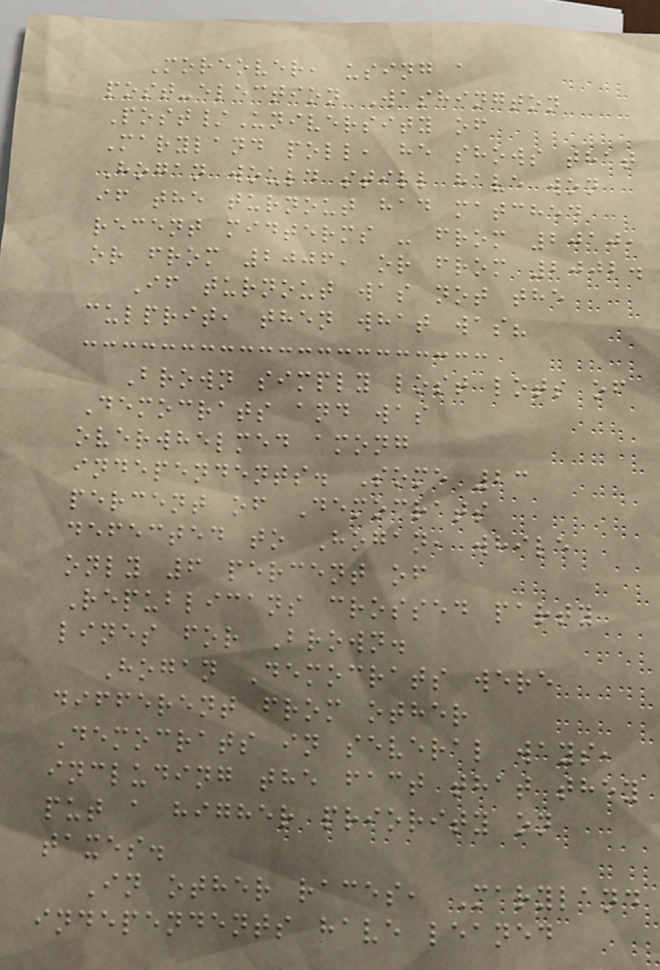Moreover, using a
post-election Washington
Post/University of
Maryland poll, he shows that
Hogan would still have won
if the turnout had matched
recent midterms - from 2010,
or from 2006, or from 2002.
If turnout was not the
culprit, then what was?
Brown simply lost lots of
Democrats and was
overwhelmed among
independents. Some 23
percent of Democrats
defected to Hogan, while
only 6 percent of
Republicans crossed party
lines for Brown.
Hogan Democrats were
different from other
Democrats in several ways,
including the fact that they
put a higher priority on
taxes.
In other races, Maryland
independents have leaned
